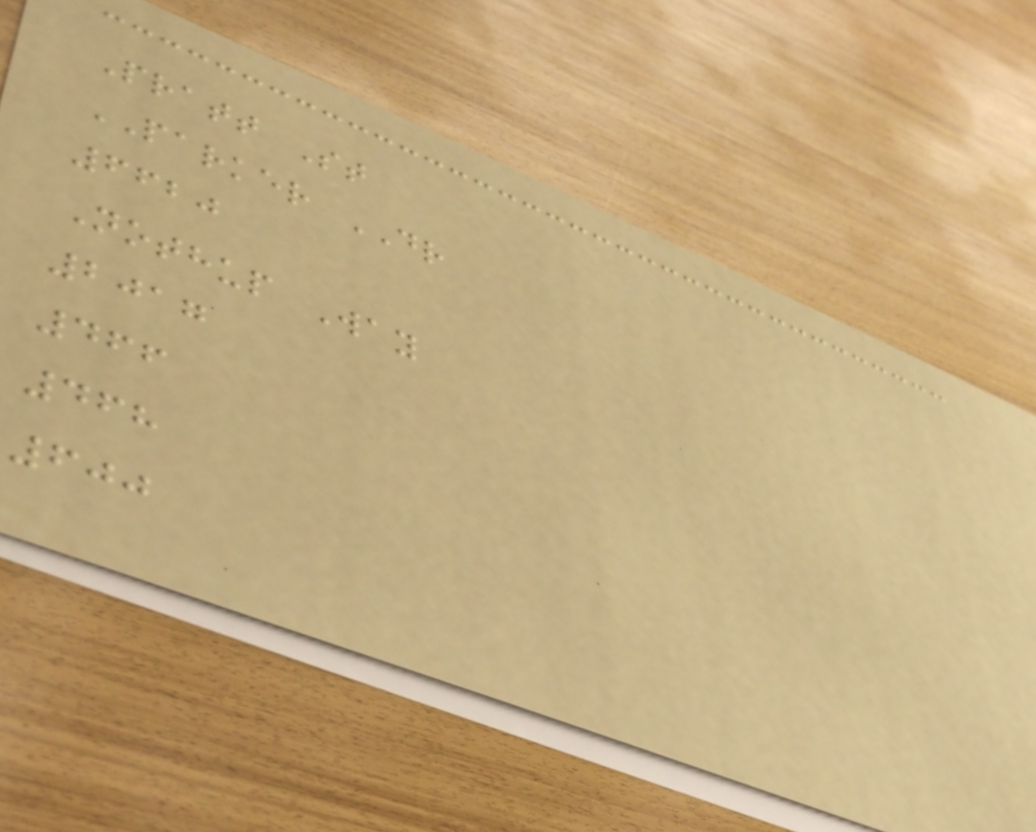Pratt St
PARKER DR
6620
Nothup Way
2017
466
468
600
